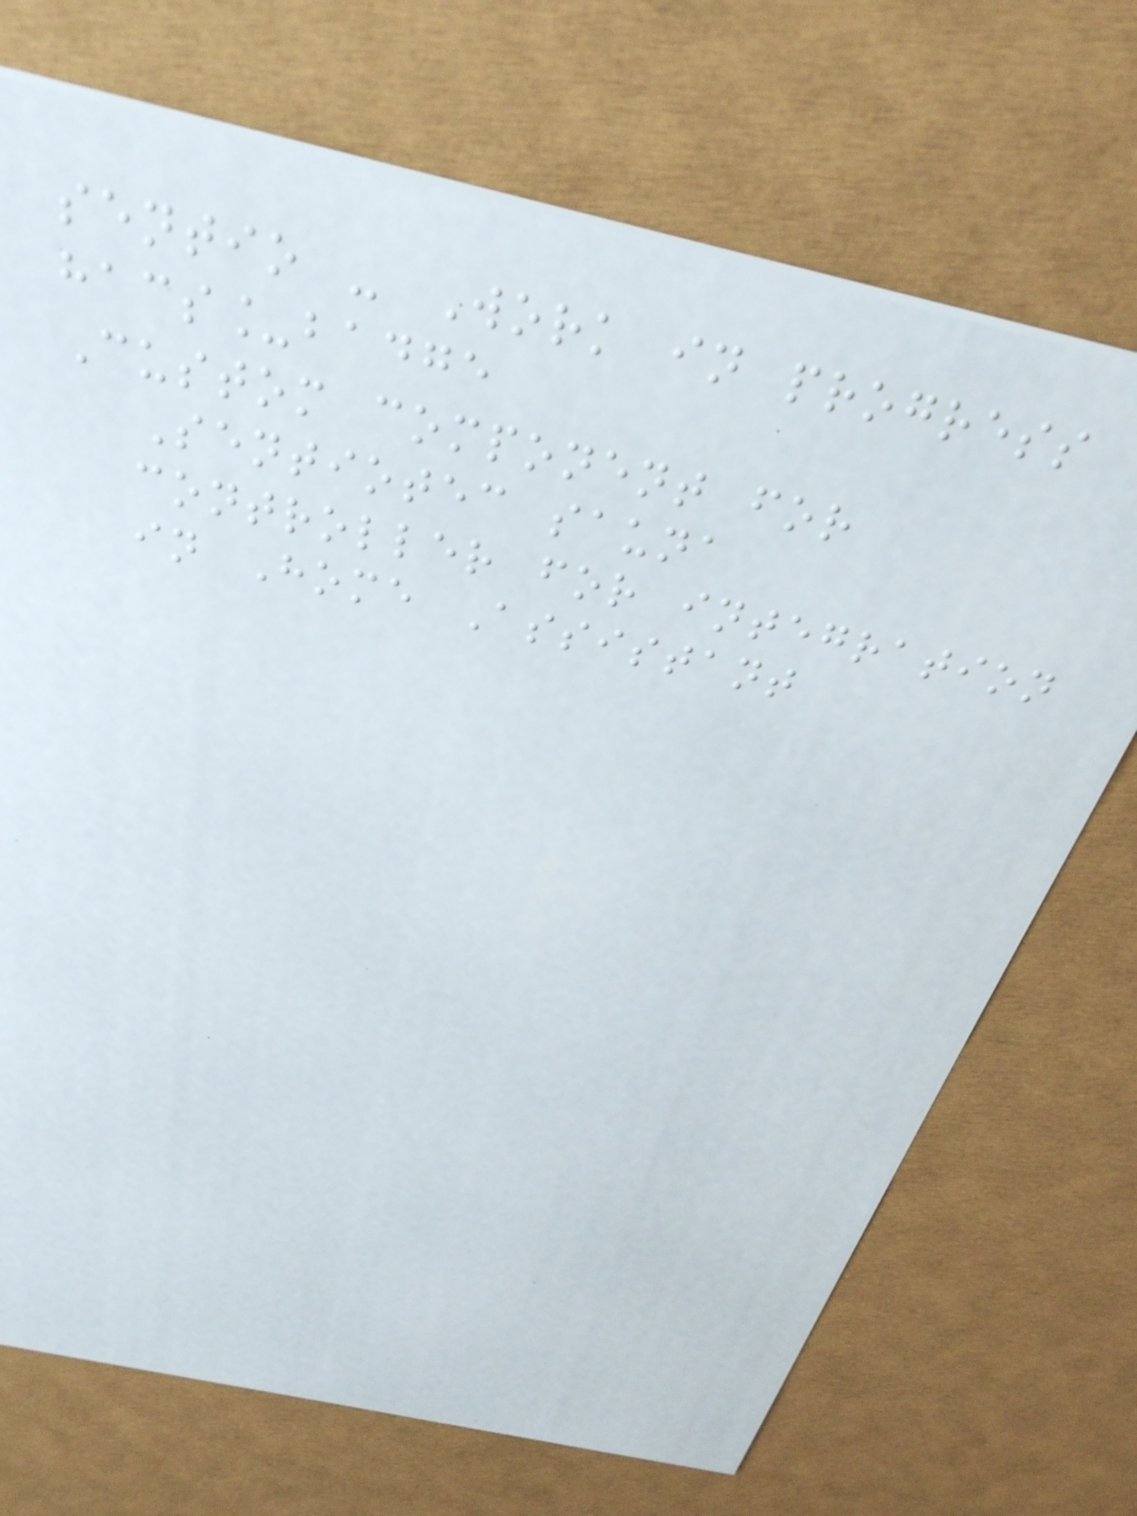sentio - Work in progress
hacs_badge
Custom component for
Sentiotec sauna
controller for integration
in Home Assistant
